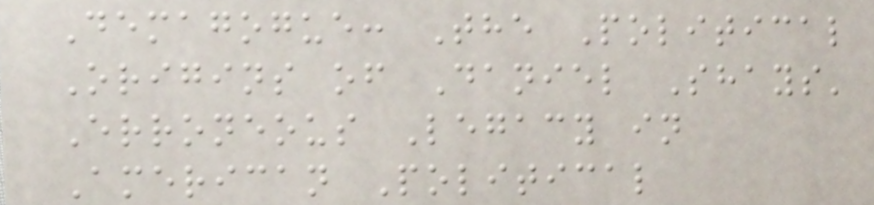Demagogue: The Political
Origins of Daniel Shays'
Erroneous Legacy in
American Political
